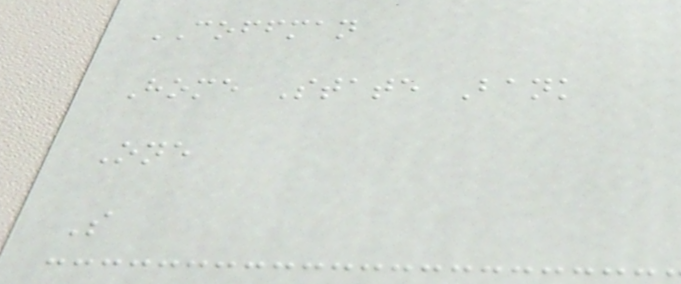COFFMAN
Home State Bank
One
S
